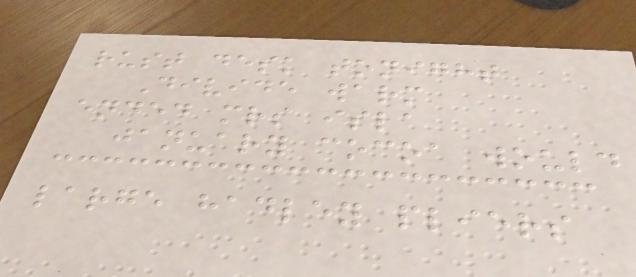rust desk tonight
Divide warm
ended mrs isla
january cocoa would
large hadley pliers
